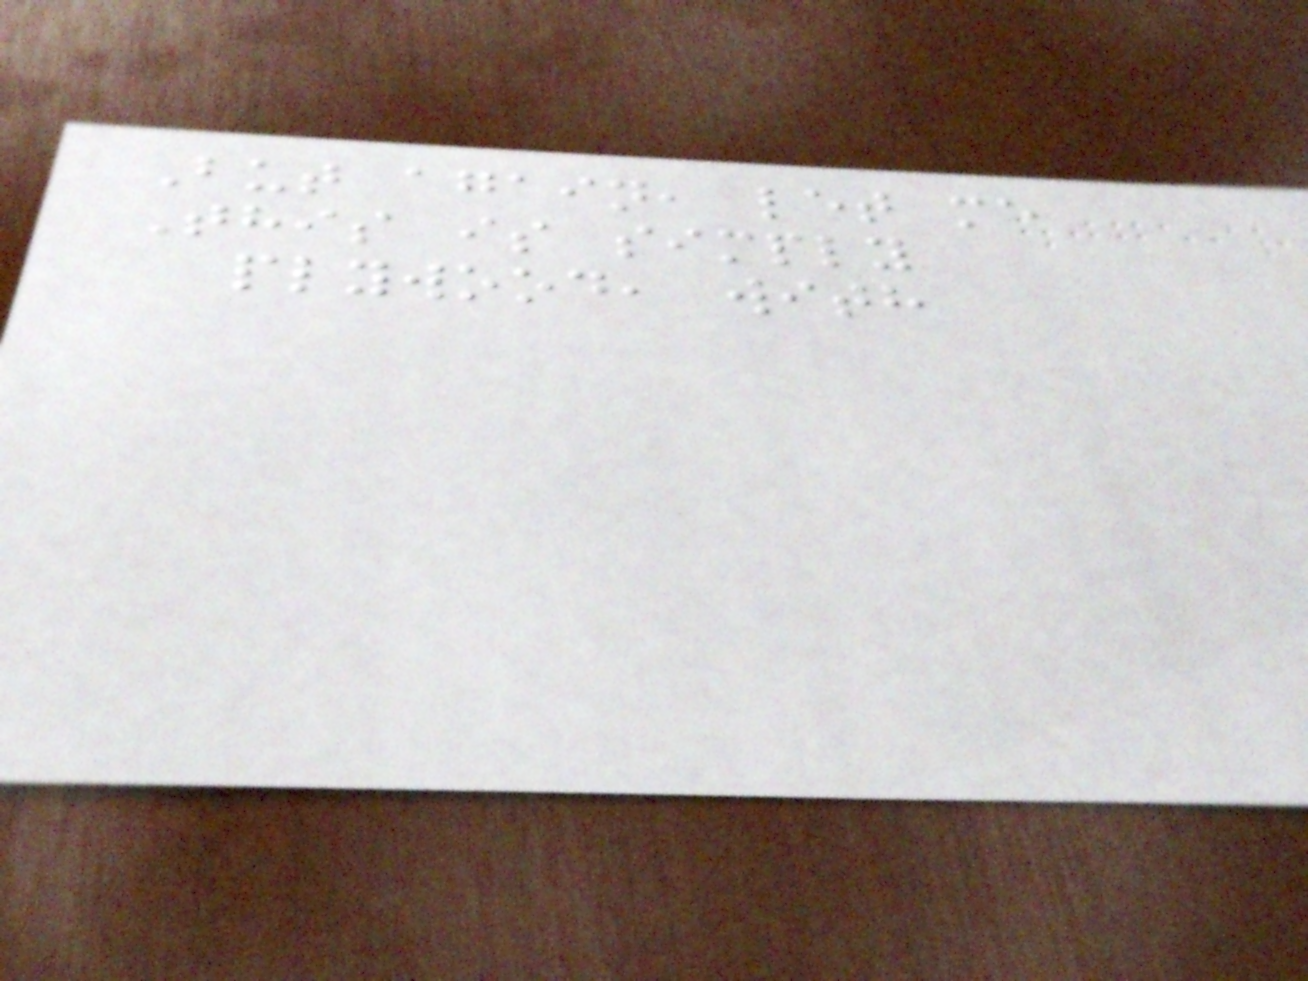But again, let me
This is simply
plywood, with
